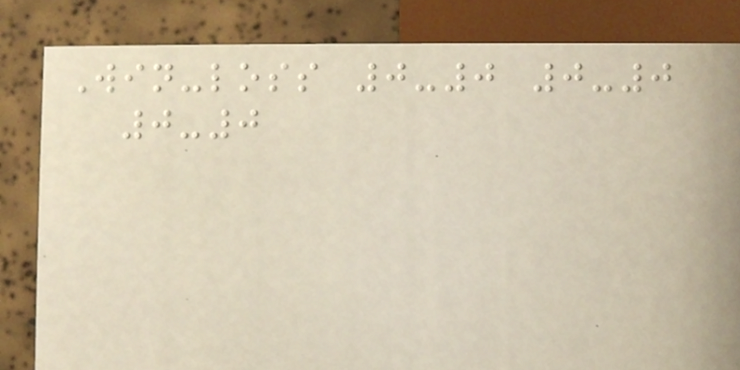Win-loss 0-0 0-0
0-0
